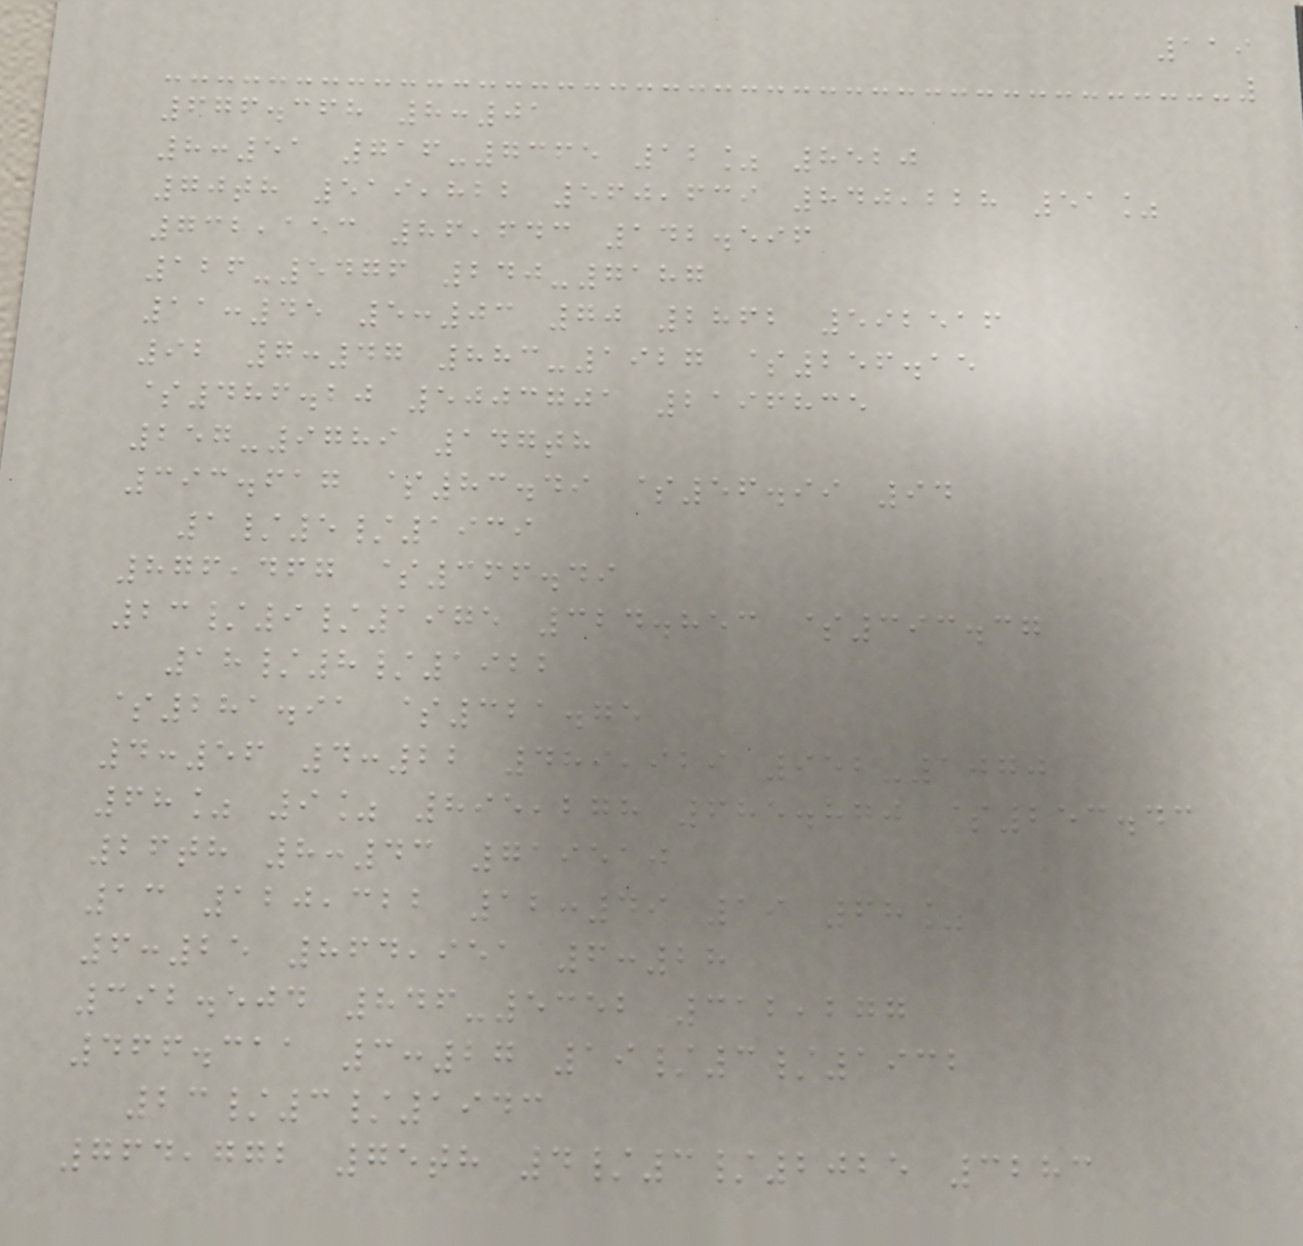119
676.368 8:01
8:51 716-7365 12% 8520
70th 519,822 560,639 840,228 51%
732,153 86,643 142.596
126-5476 240-7187
11:45 5:03 70 2862 592516
92 7:47 883-1927 $256.15
$486.20 5003701 2196835
257-9789 147th
393.617 $83.49 $56.99 94
1/5/1939
876,467 $366.49
23/9/1975 324.853 $393.37
18/8/1922
$281.91 $321.75
4:56 4:22 489,929 952-1070
68% 9% 895,278 685.870 $253.43
26th 8:43 719510
13 120,322 12:49 19 68%
6:25 864,951 6:28
392.504 846-5352 312,277
466.311 3:27 19/3/1932
23/3/1943
764,772 75th 4/3/2025 3283
